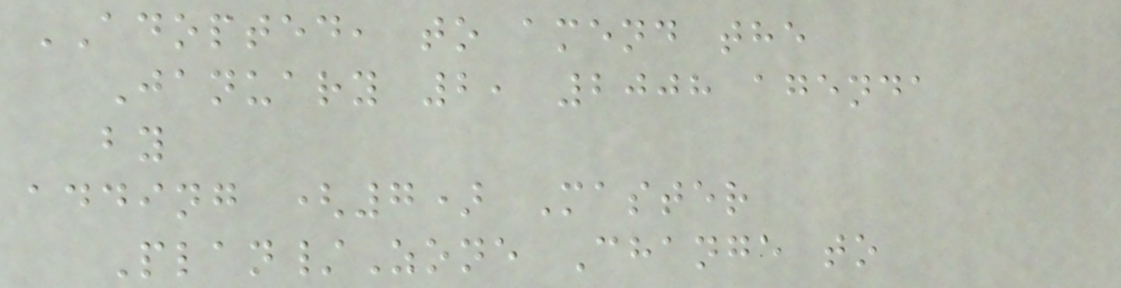ADOPTED, to amend the
January 2, 2008 agenda
by
adding (7) Master
Plan/Zone Change to
